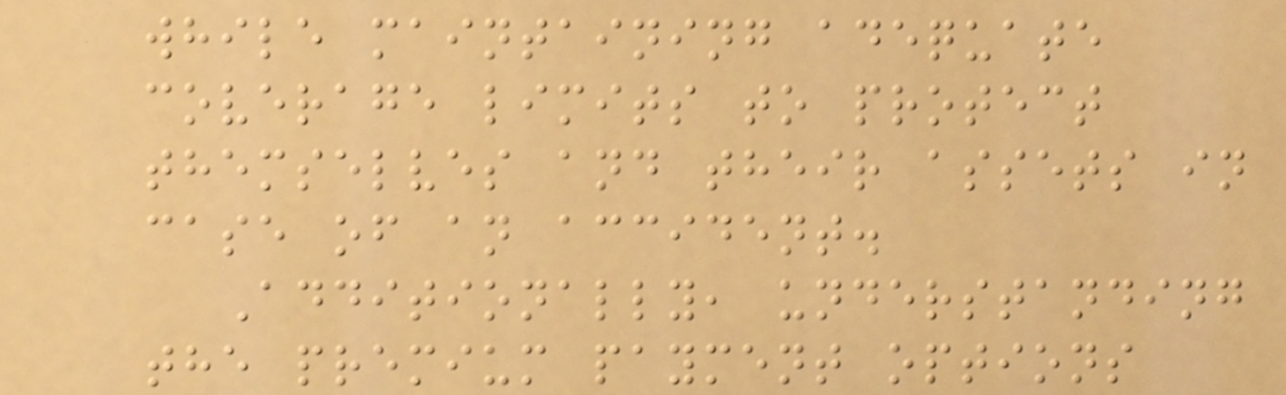while maintaining adequate
coverage limits to protect
themselves and their assets in
case of an accident.
Additionally, understanding
the premium payment options
